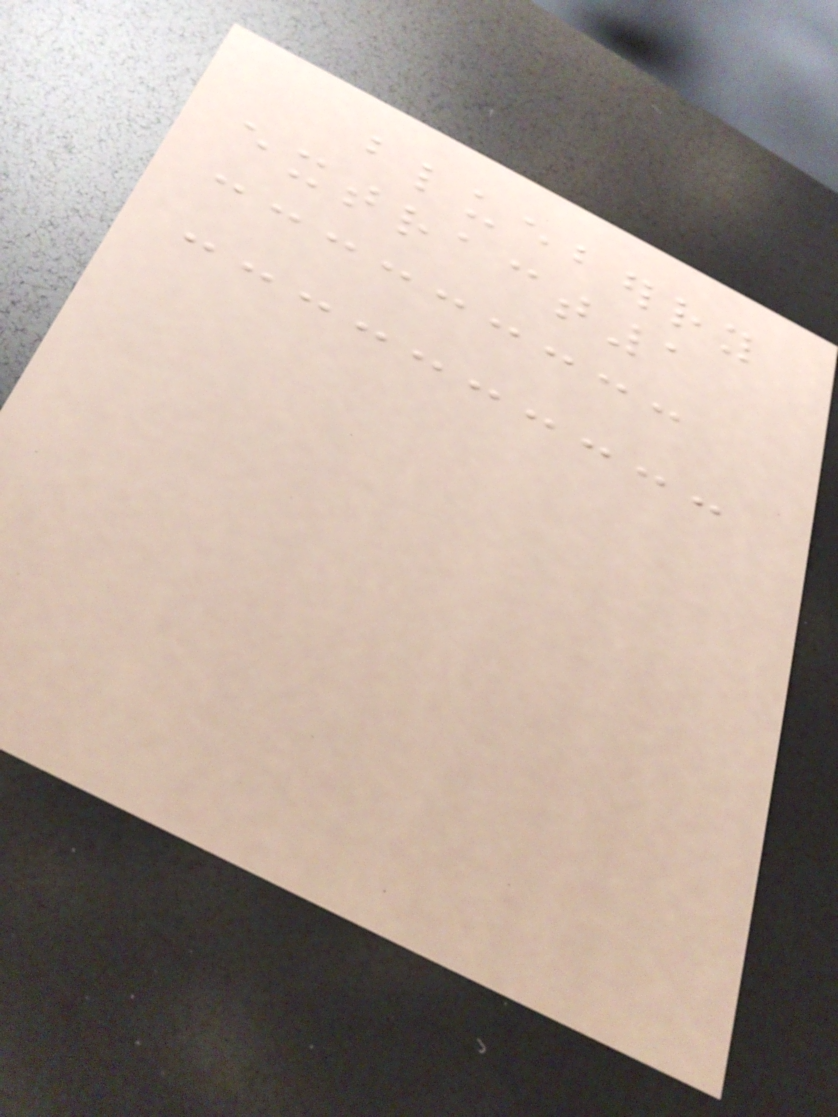blueberry
extract1
